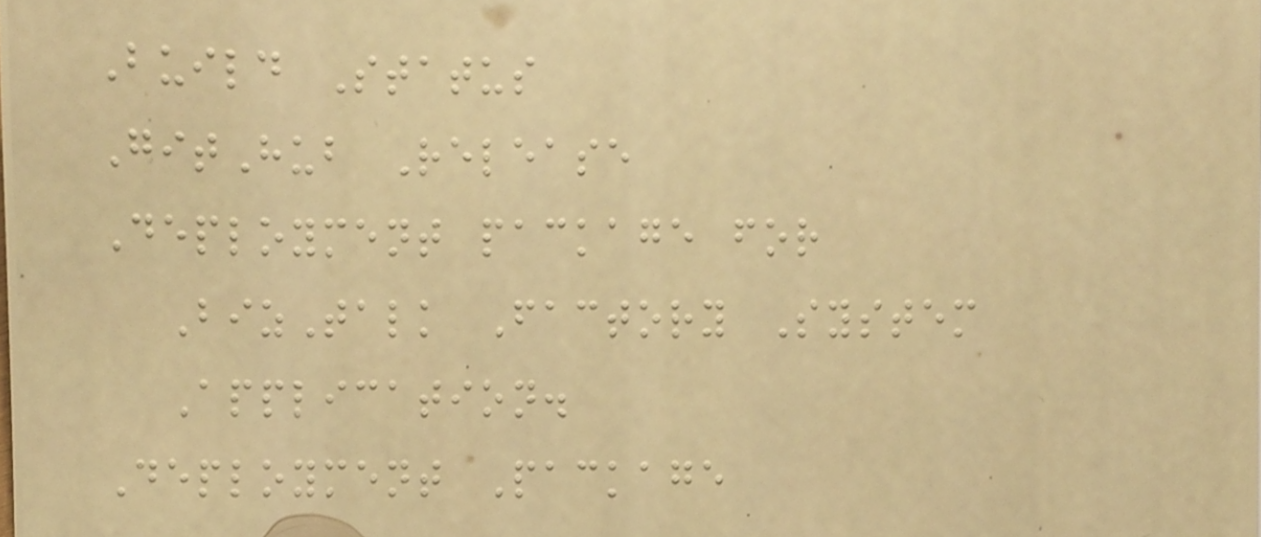Build Status
GitHub Release
Deployment package for
BizTalk Factory System
Application.
Deployment Package
